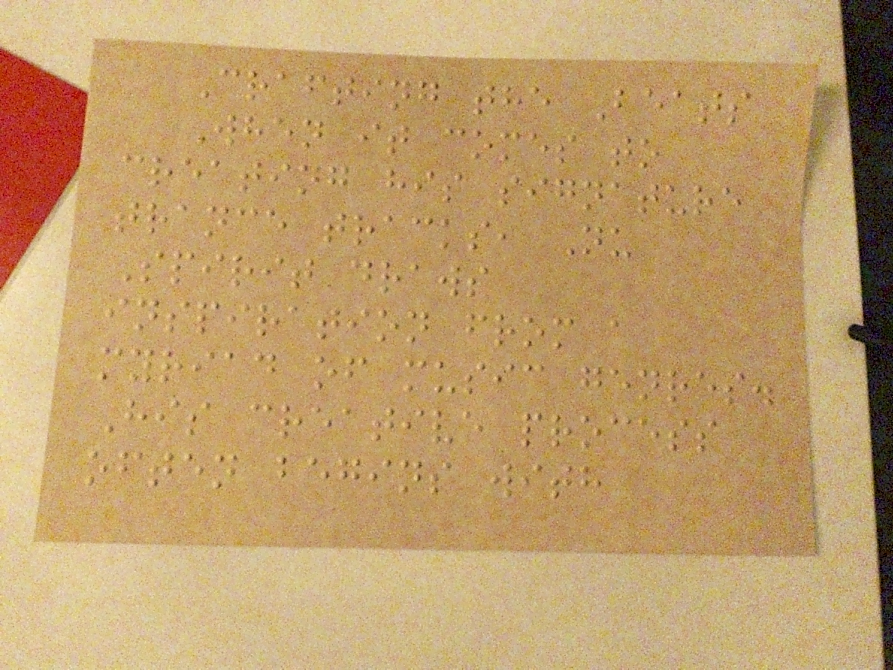Crafting the Beats
When it comes to
creating his signature
trance tracks, Nu
Spirit draws
inspiration from a
myriad of music genres.
His creative process
often begins with
